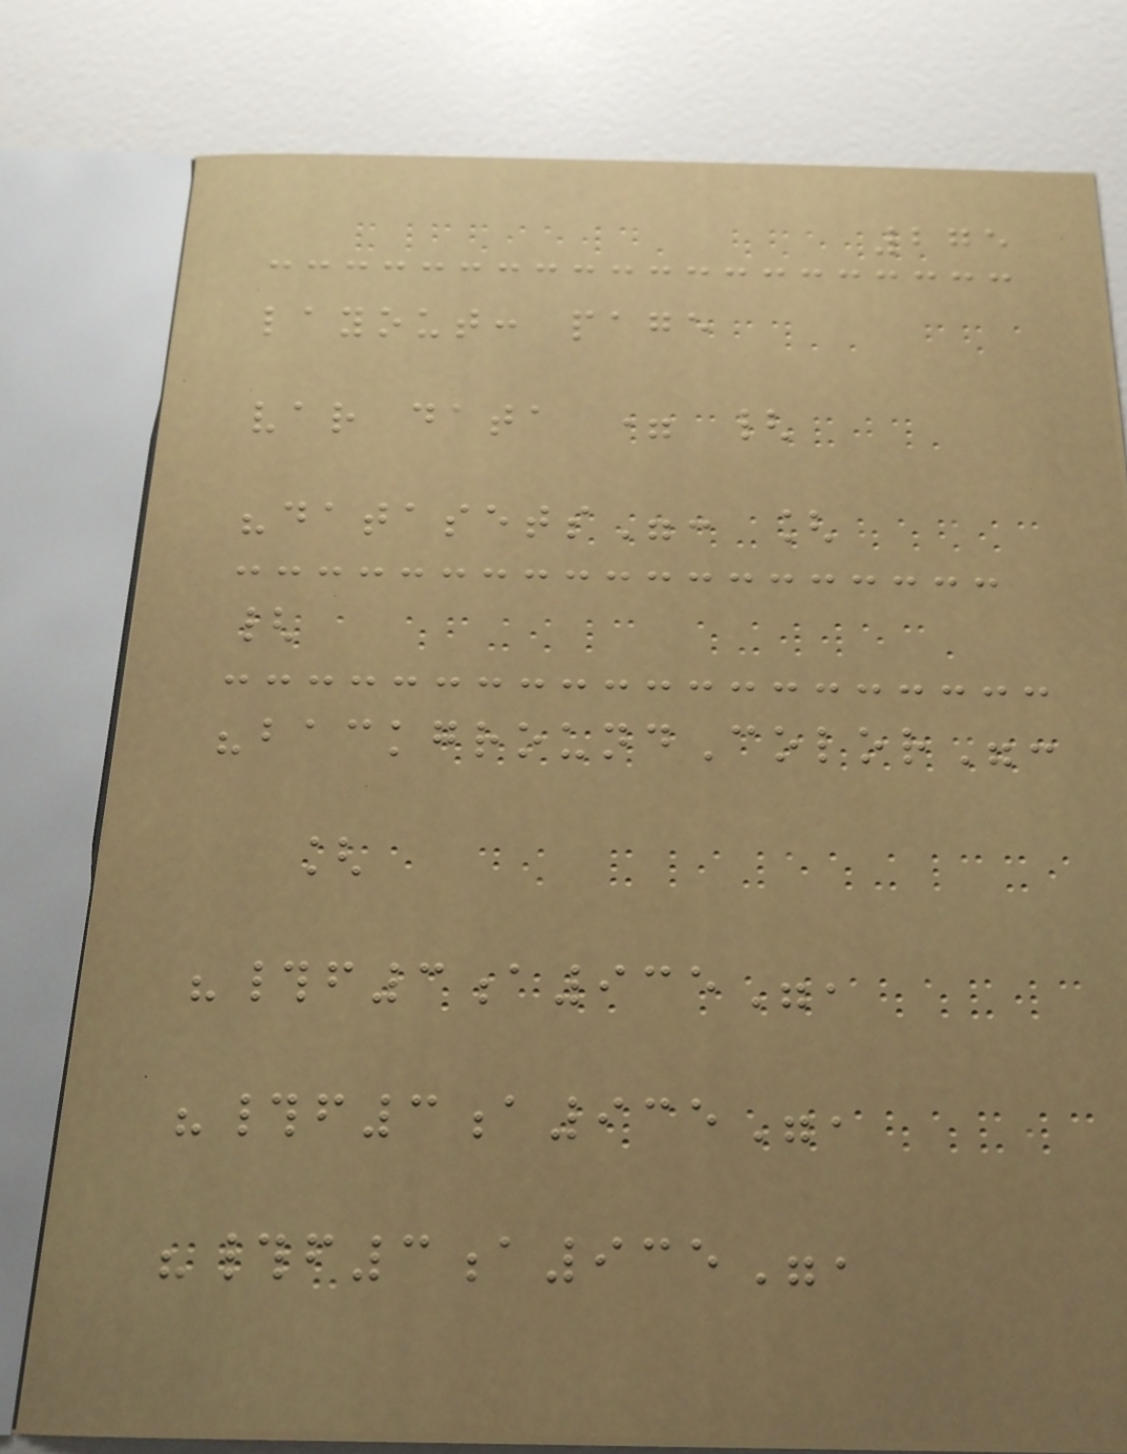275
layout: page
var data = {
"datasets": [
{
"backgroundColor":
[
"#f3a935",
"#f3a935",
"#f3a935",
